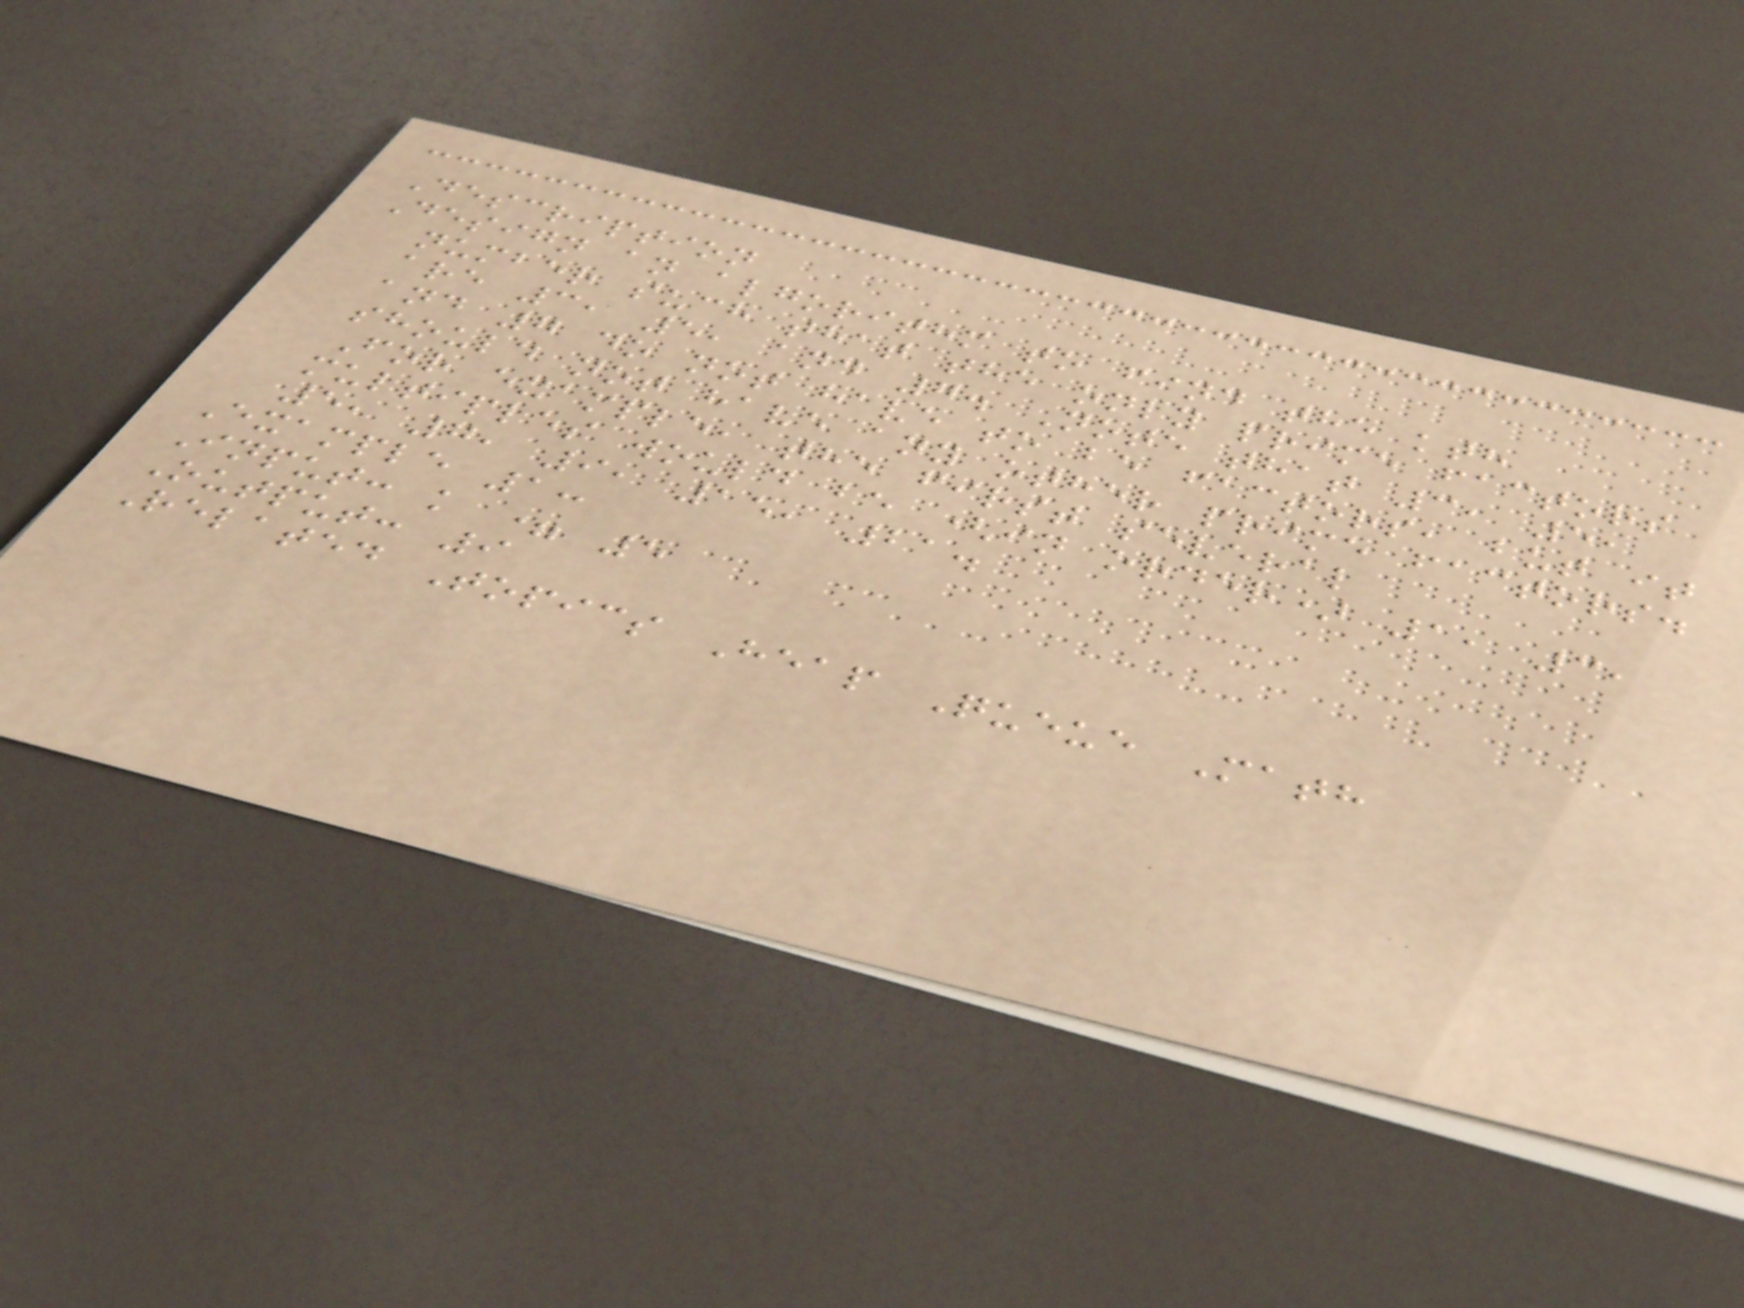Description
Design an algorithm to find the kth
number such that the only prime factors
are 3, 5, and 7. Note that 3, 5,
and 7 do not have to be factors, but it
should not have any other prime factors.
For example, the first several
multiples would be (in order) 1, 3,
5, 7, 9, 15, 21.
Example 1:
Input: k = 5
Output: 9
Related Topics Heap Queue Math
